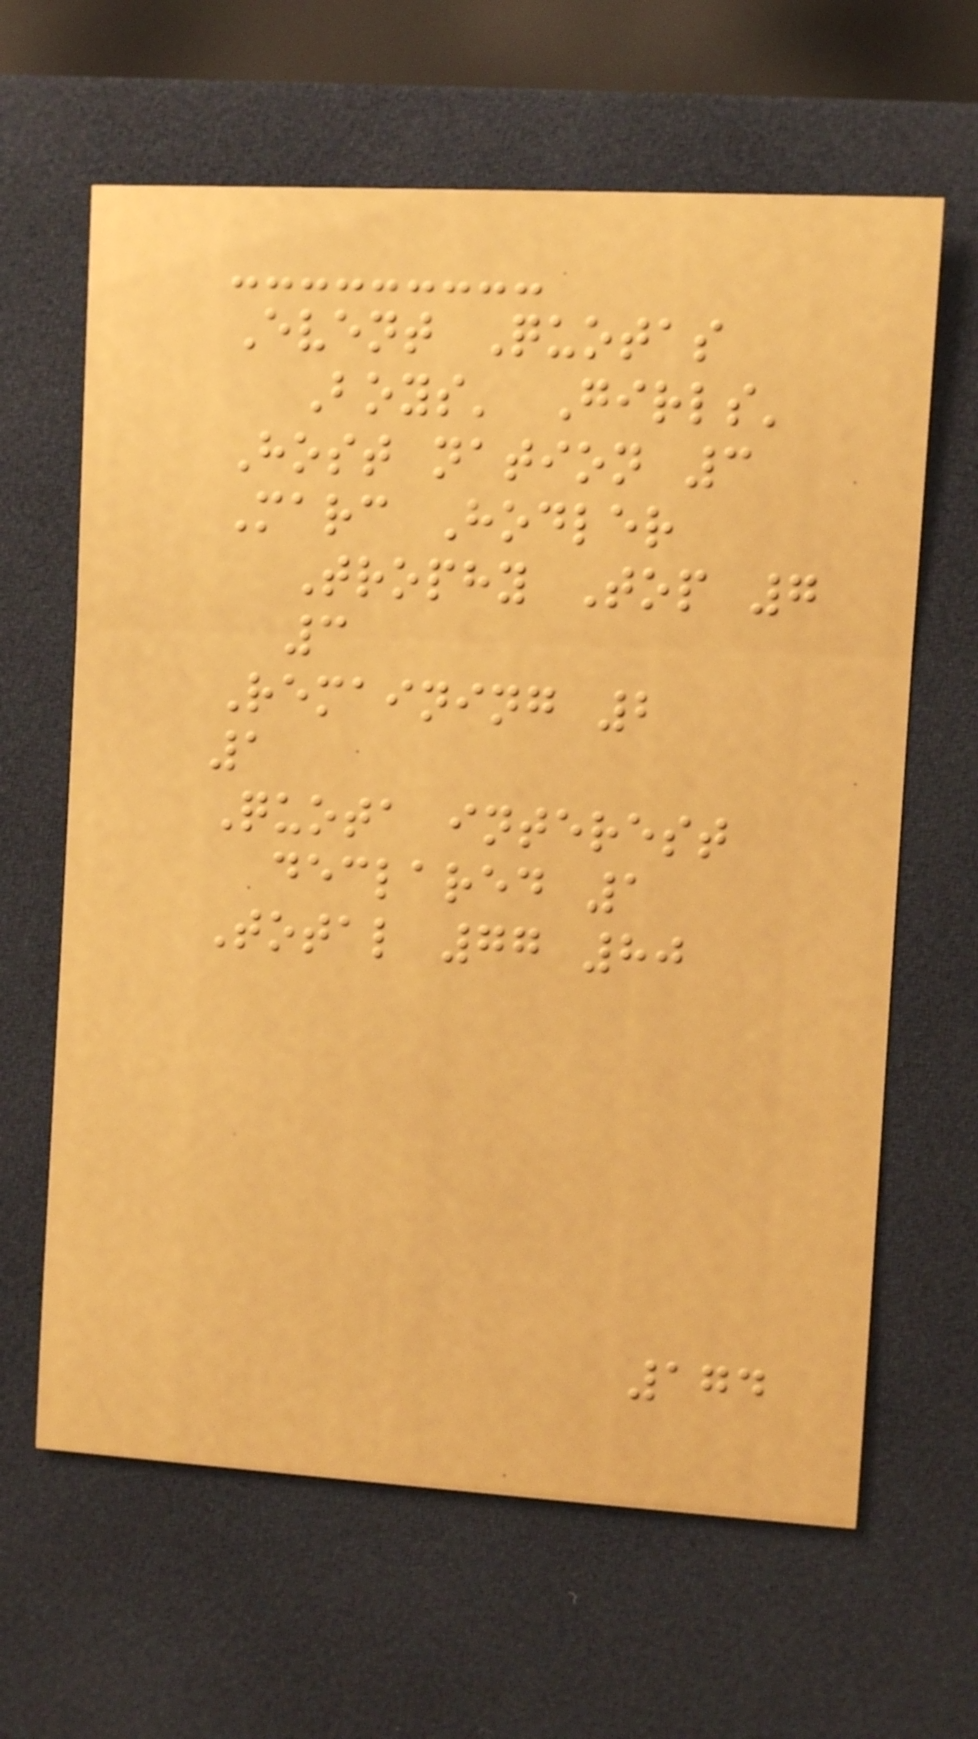Event Quotas
Boys' Girls'
Host nation 3
Marc Hodler
Trophy Top 7
3
Remaining 2
1
Quota interest
declared 1
Total 77 80
174
